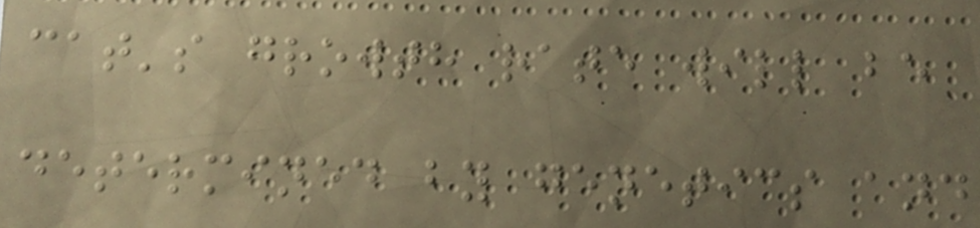cat's growth rate will be
determined by genetics and
